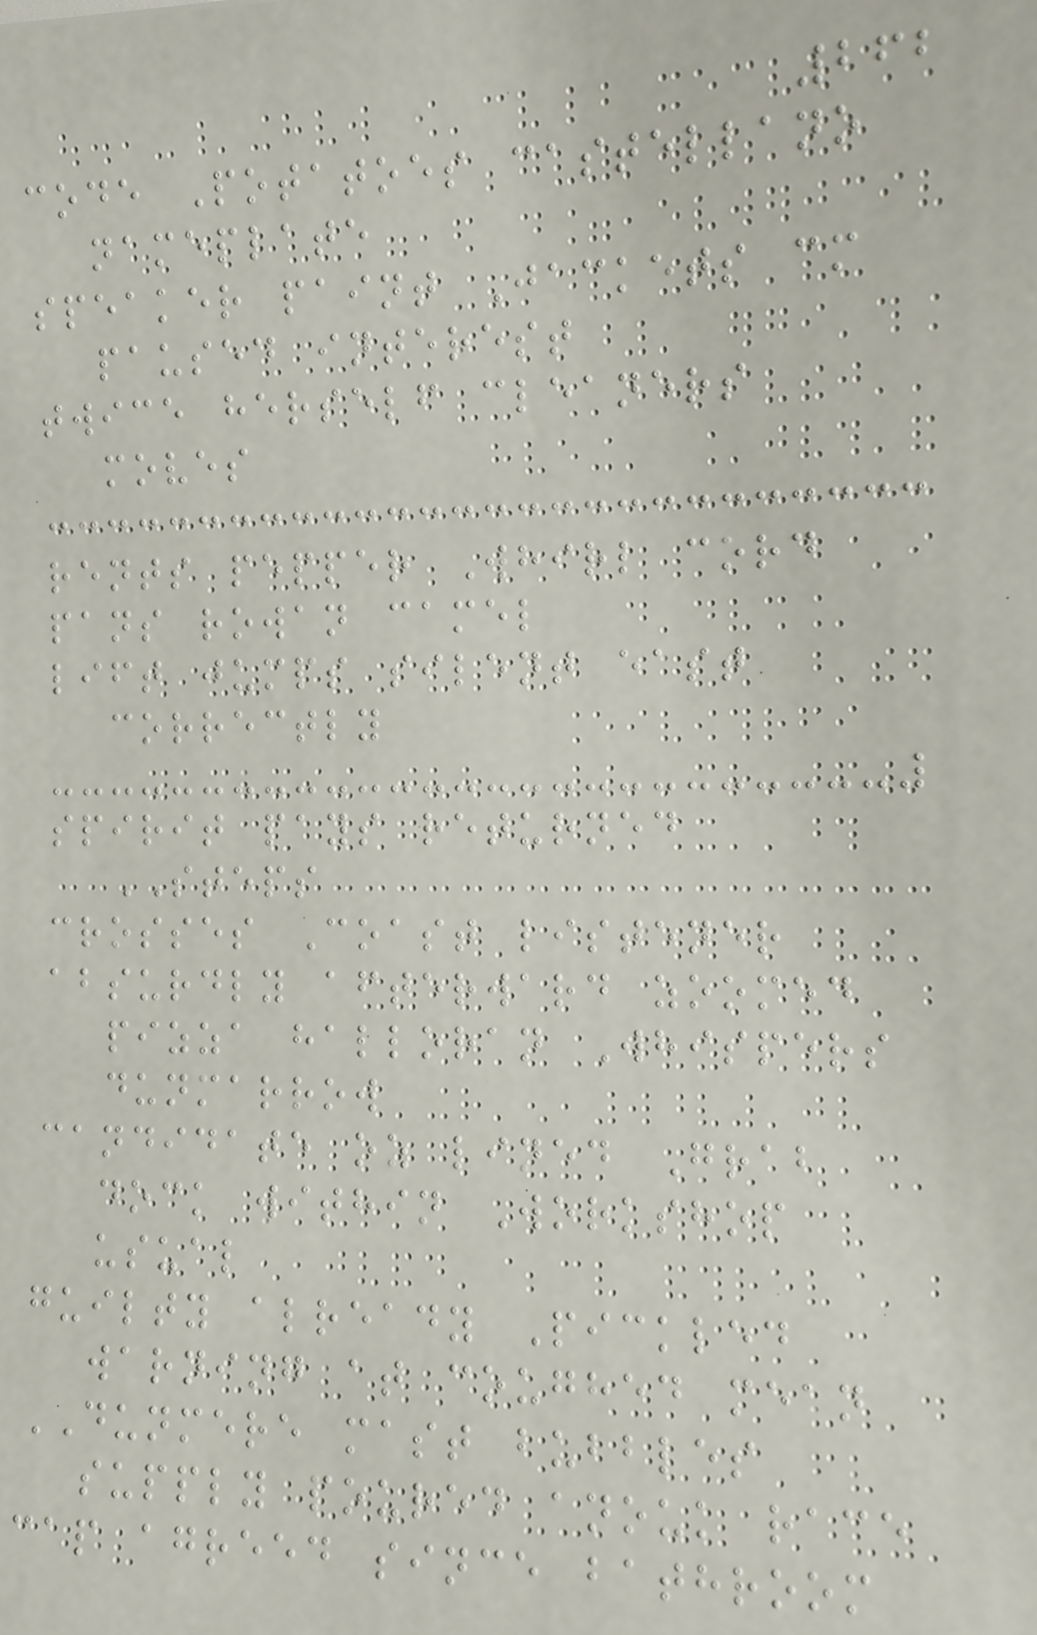262
code Potatoes castellano
nameplate
speaker paint Jackets cm
paused interest
twice herself cleaners
moves
rents pepper Whirl cord
pans rowan camel
lift jumps silent east
correctly
spirit pays returned
STEPS
crosses Coast listener
absurdly afterward zoomed
pizza halloran Whispers
dunmarrow
candidate oz lined Grab
dock within Workshop
usual
guilty already Pickled
warning at coughed mean
DUNMERE mast bubbles
supply poured anouk race
cap agreed since bathroom
